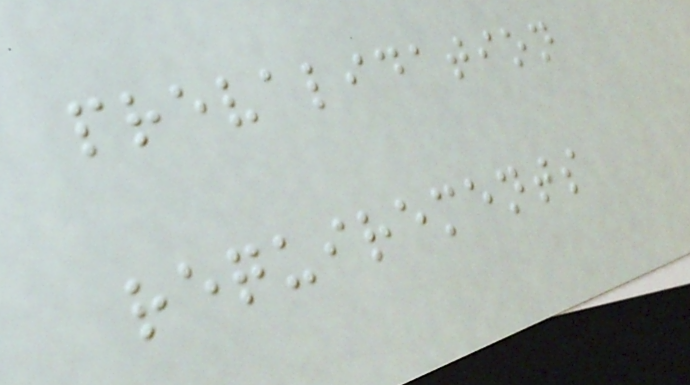prevalidation
requirements
